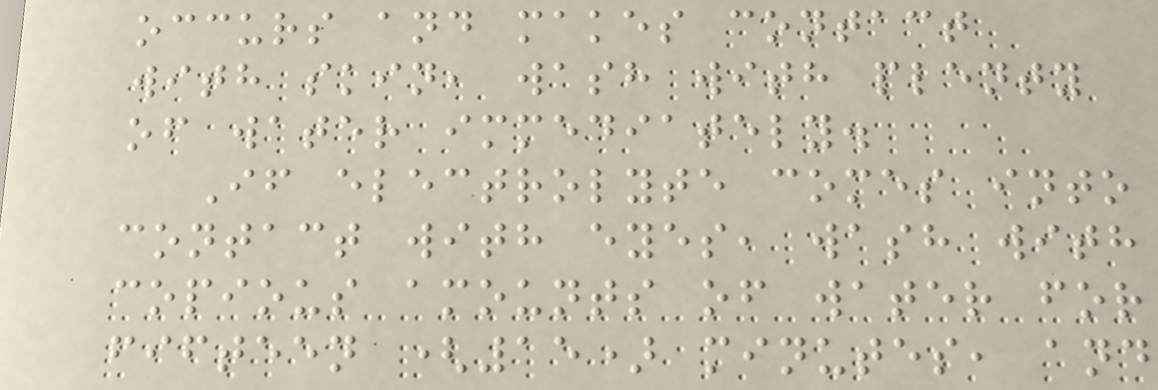occurs and makes contact
with skin, wash with plenty
of water immediately.
If electrolyte comes into
contact with eyes, wash with
copious amounts of water for
fifteen (15) minutes, and
